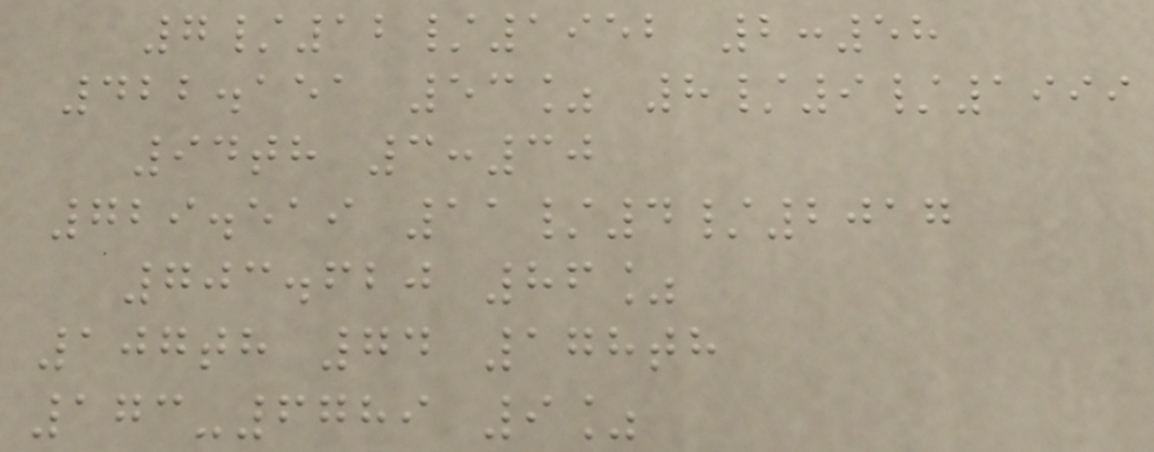7/12/1952 2:58
422.151 53% 8/9/1999
94th 3:30
729.519 11/4/2017
703.620 86%
107th 74 178th
173-6789 9%
